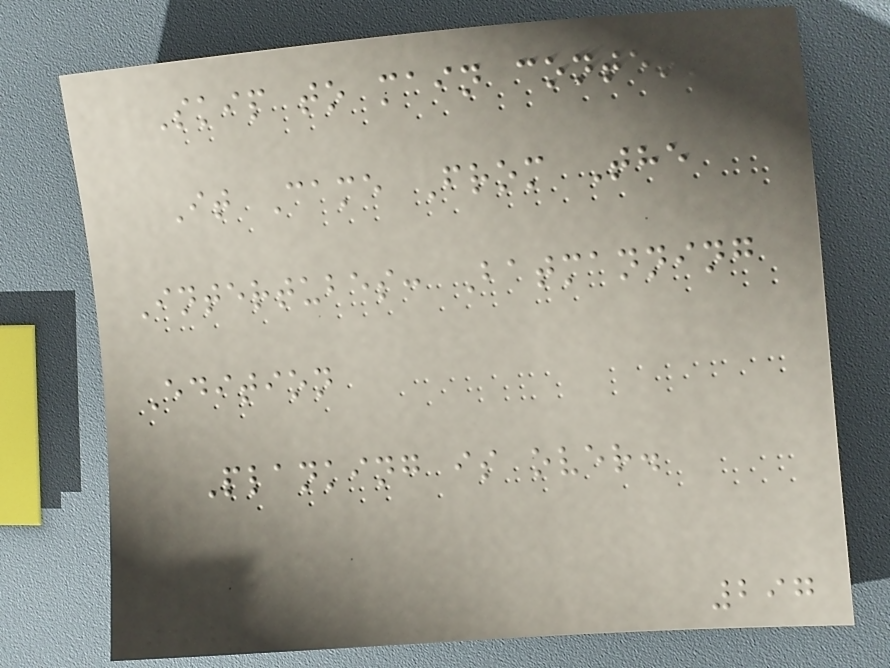Skip to main content
It Came From The
Intertubes: Batmanning
Edition
Planking is over.
297
